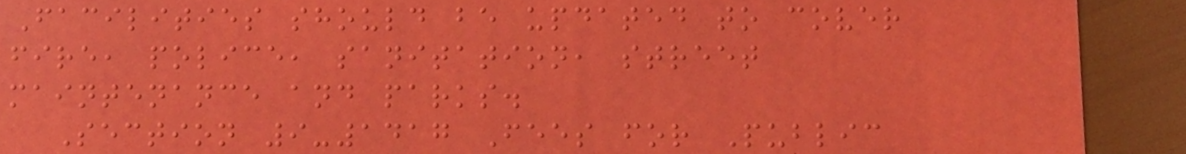Facilities should be updated to cover
fire, police, sanitation, street
maintenance and parks.
Section 9-1417 Fees for Public
